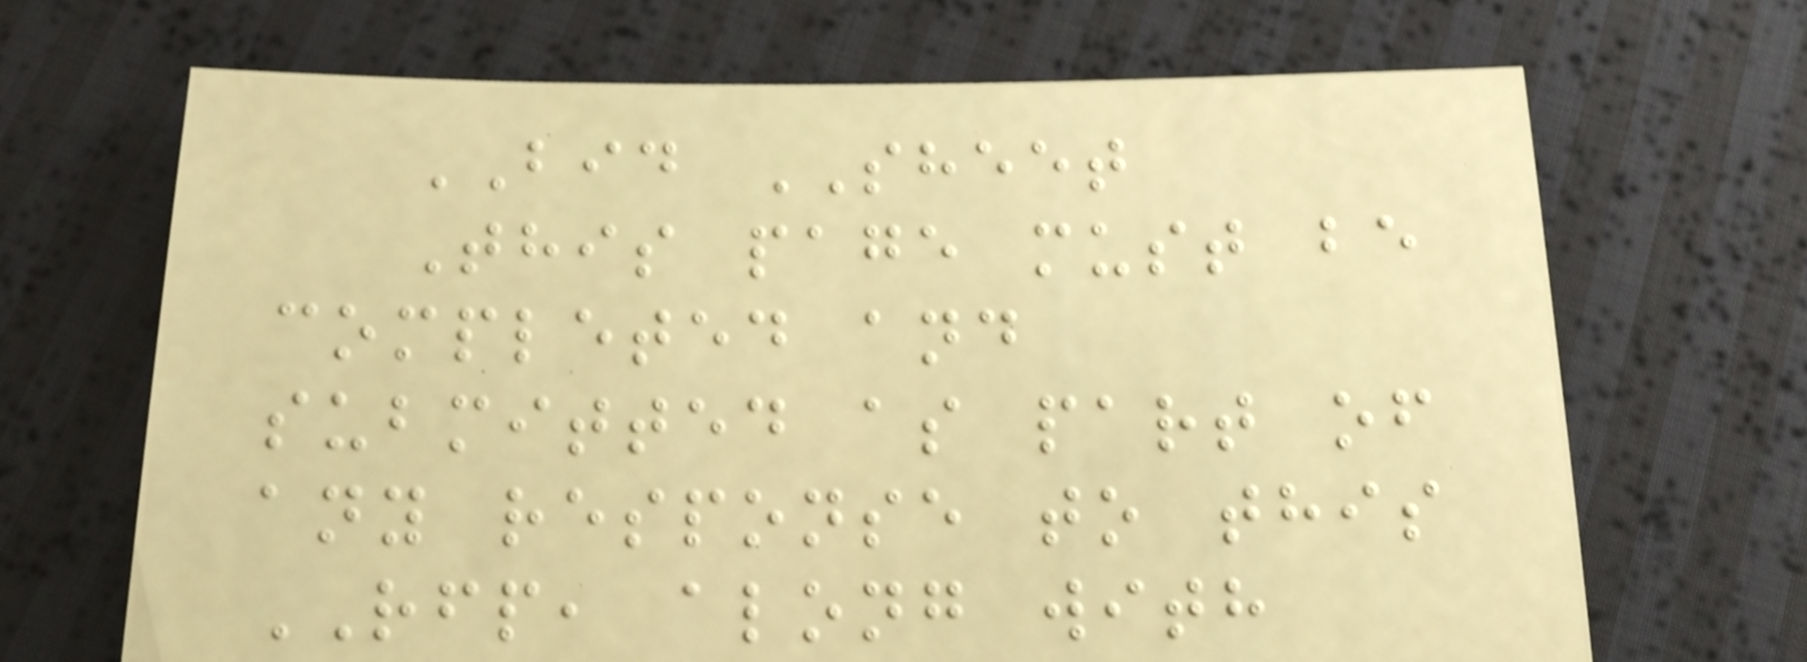BID SHEET
This page must be
completed and
submitted as part of
any response to this
RFP, along with
